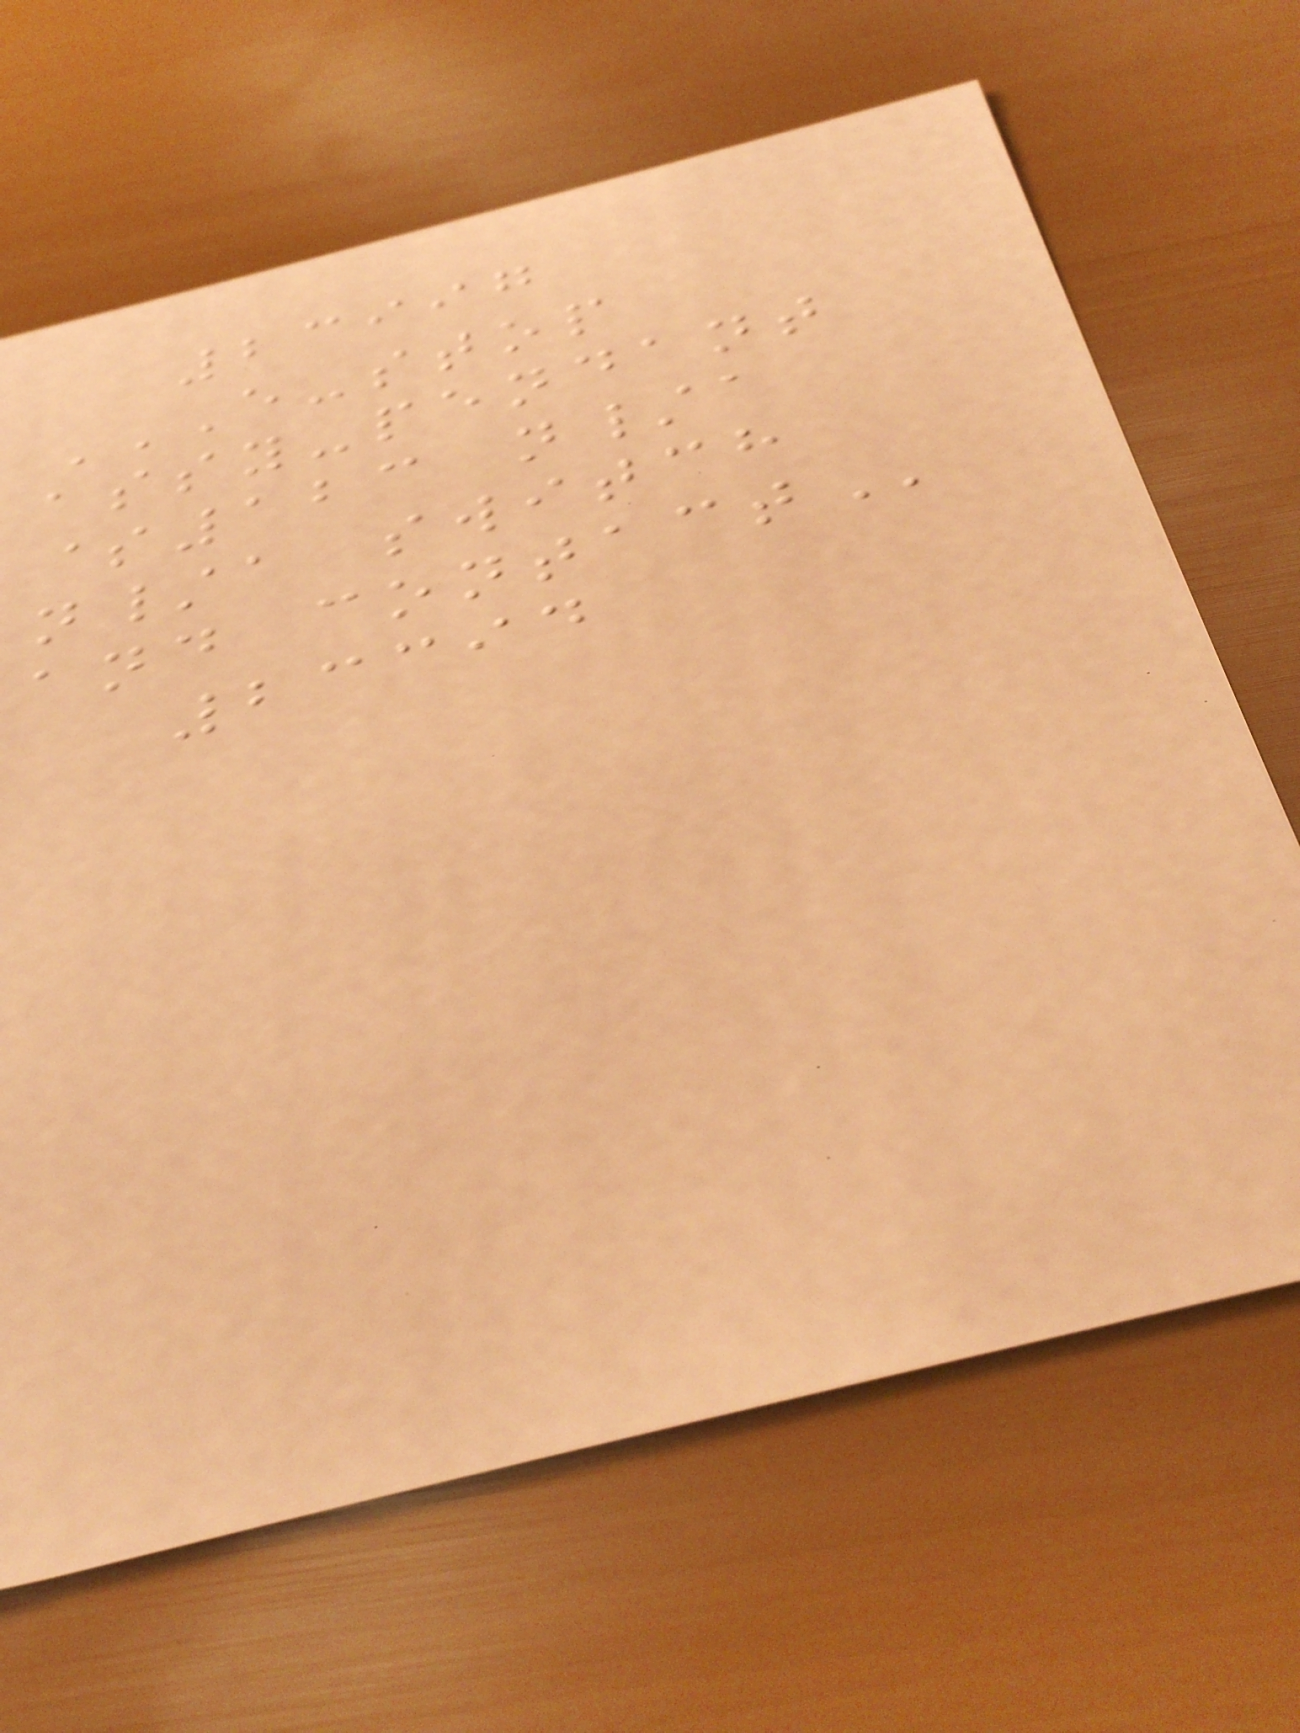23997
E-STOP
ASSY-PENDANT
$123 N/A
N/A SWITCH
AND CONTACT
23394
